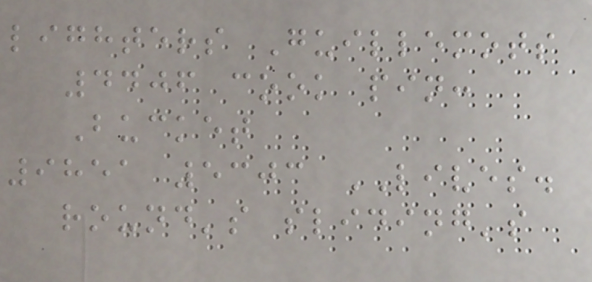lighters Guillemots
4406 cook pin:
Bucket
9851 5303 LIVES.
round's sliding's
